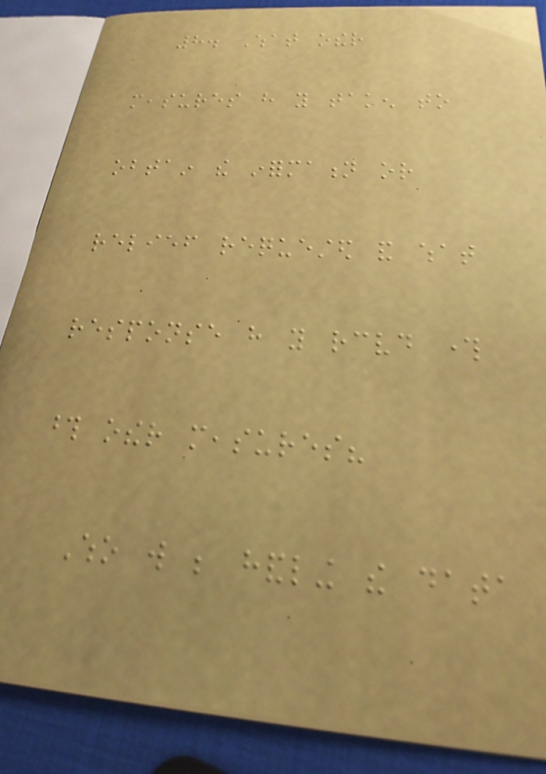8. What other
measures have you taken to
obtain the information or
relief requested and what
response have you received through
those other measures?
Who will be handling the data
